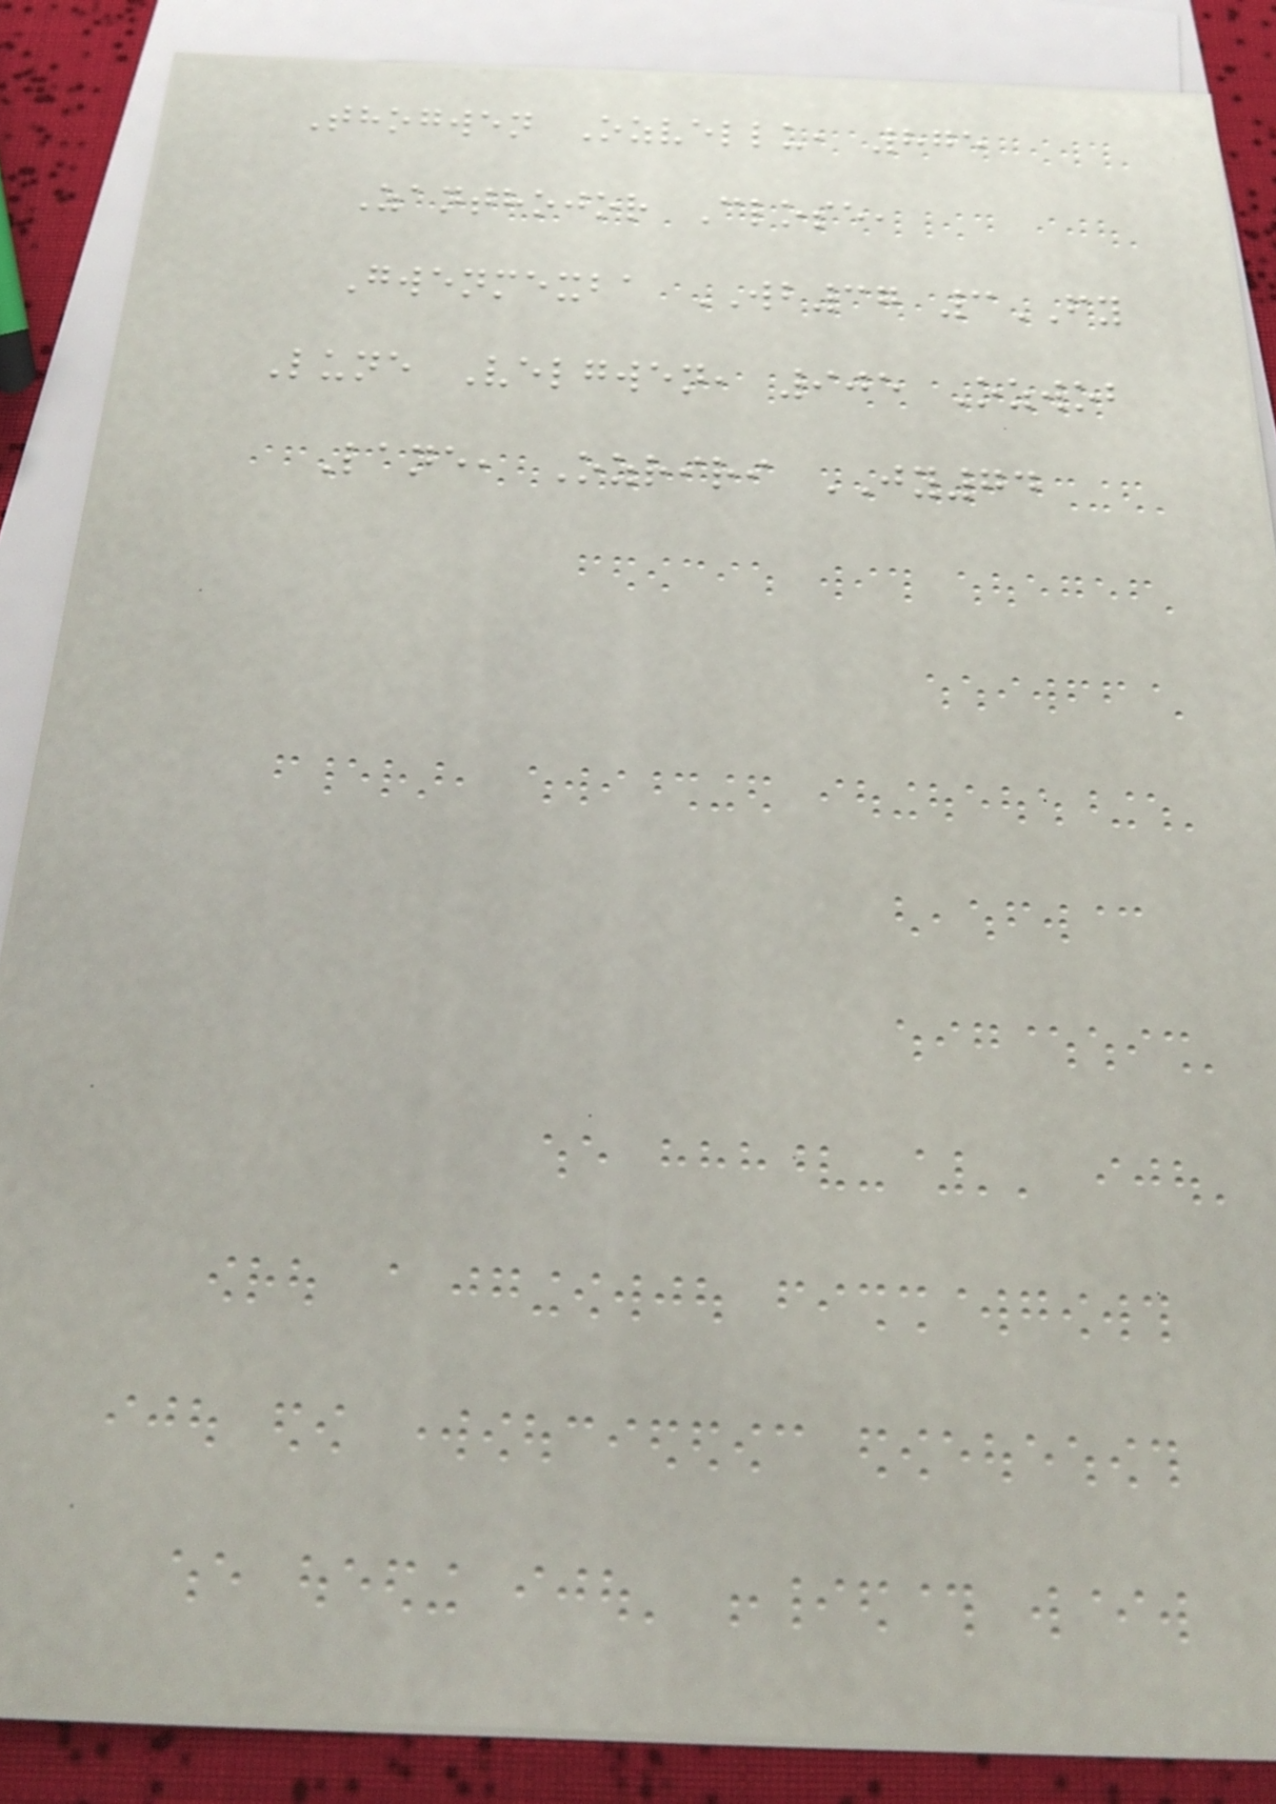Thogwen Ozvellu, 875
Zanthojor Close,
Gwenmexba WB37 3FY
Lune Velgwen, 905 Ozwob
Lane, Ozriri JY74
